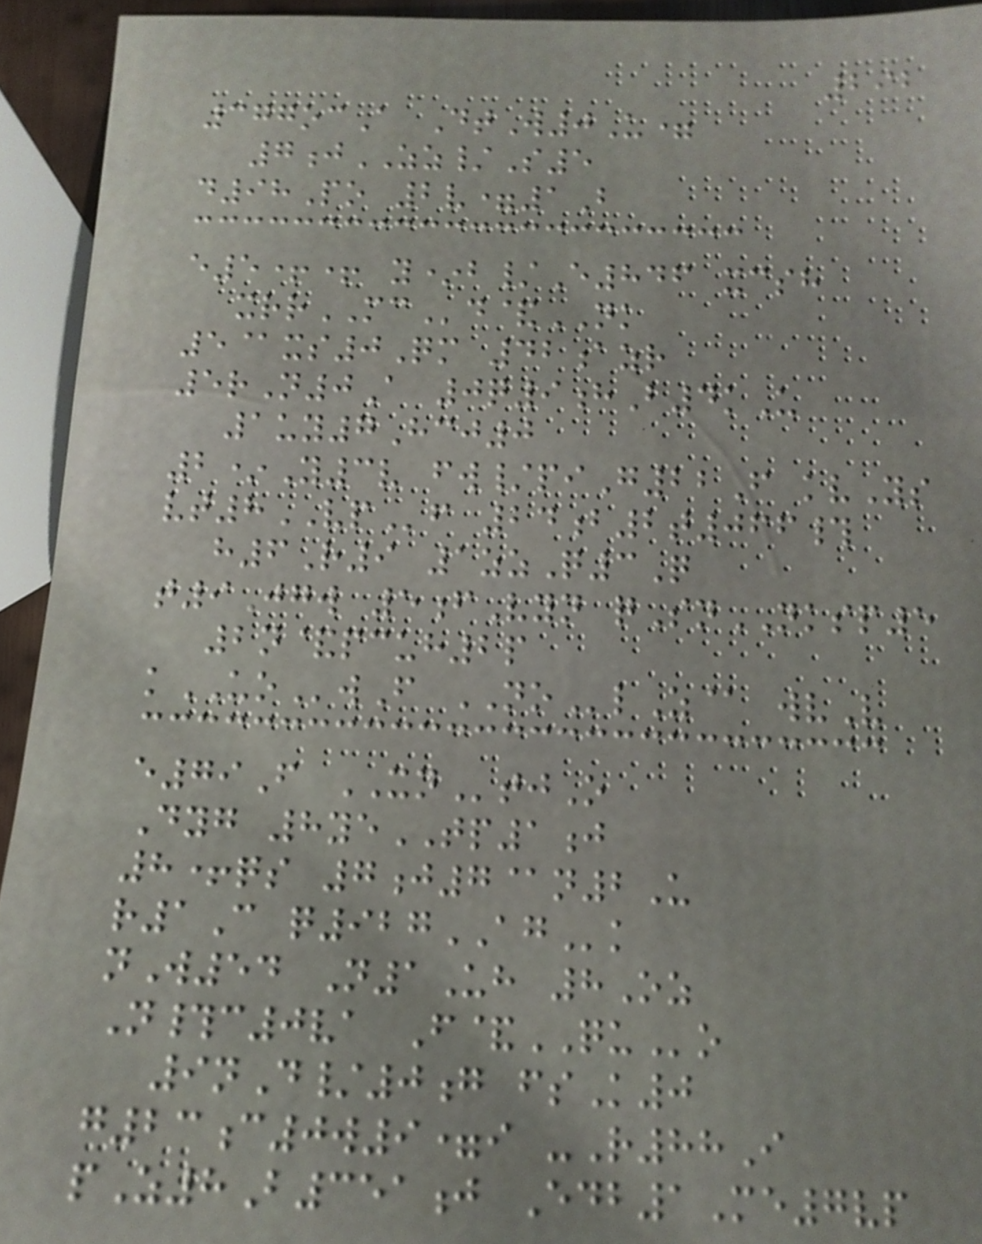292
377ocA DtW0U=
7jZZ/S5
d98Po 2v=1B
e5++ y*b/E846 xcsh
xrrMCd&NK
5@xs0Qm 42azr
5rN0A 0q9hB4kU
1uy7Hcj0
2*Y3v fw/piG22F kvYs
vt8VPf 24b2t066#
h6R9 1zzQ3Q
t9Jgw 5fVyn qSnNKSP5
2n&pcuh2p
kUOwF NOlZ@ wvV
e79F XNtjO
Dyg 8yeTP1j
8+qs 7j7@n2U
r1C q927AGk
nW54 N1Uh 8Oz
N#c0va F&QUo
9nD/0g fsK0
g23c0w9=i -R88I
pZ8B351j Edb1Me7vp
